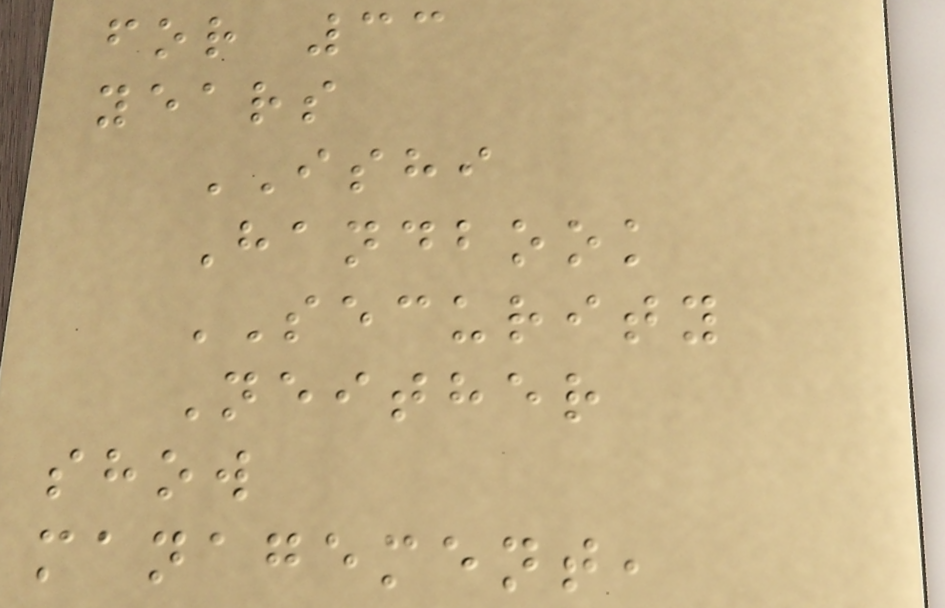for 33
years
ISHI
Handbook
SECURITY
Neither
show
management,
